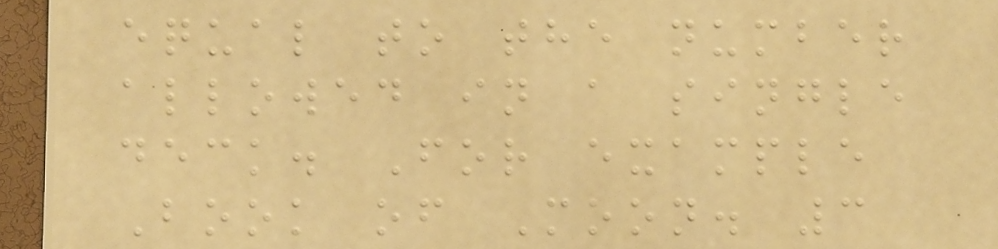equal to the number
allowed in a single
deck. For example
Book of Moon. 3
